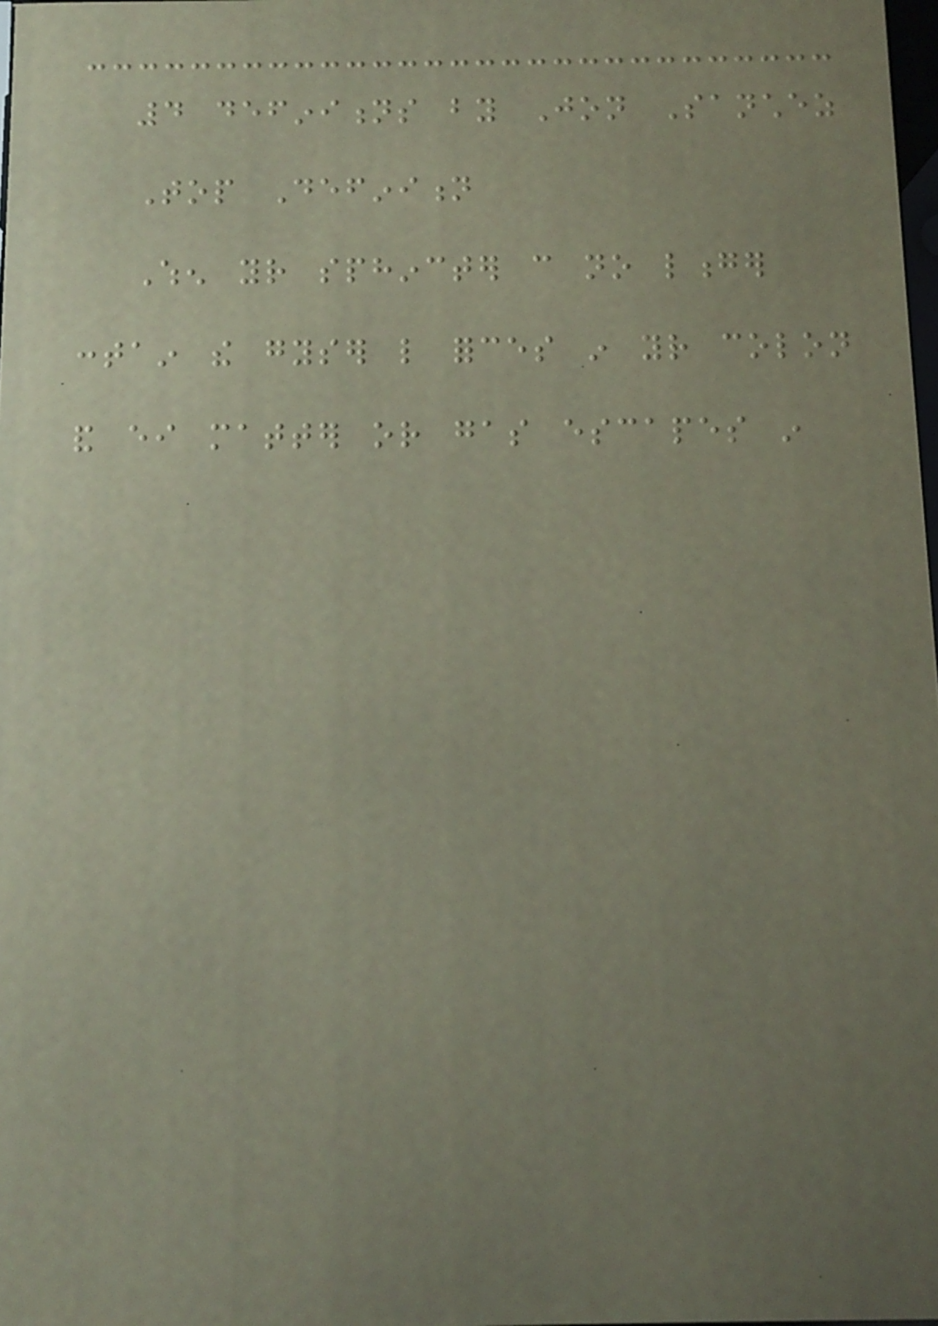4 definitions by Jon Sanchez
Top Definition
When your sphincter can no longer
contain the gyser like forces in your colon
and either matter or gas escapes in
